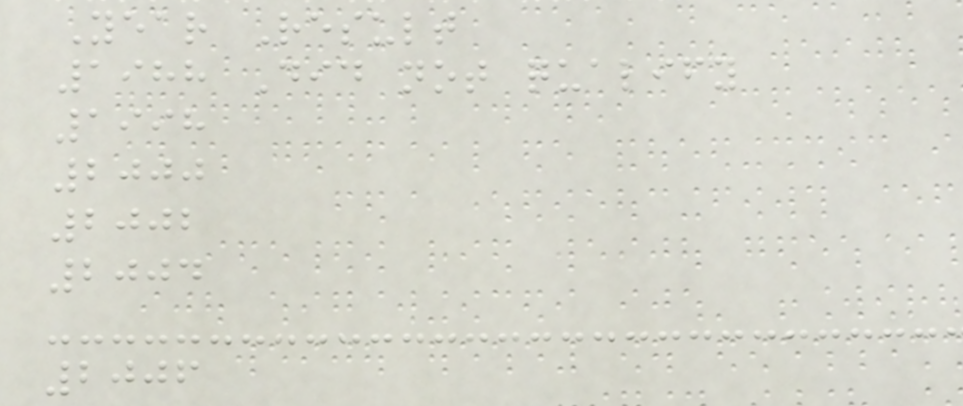Year Result
1988 Did not qualify
1998
2000
2002
2004
2006
